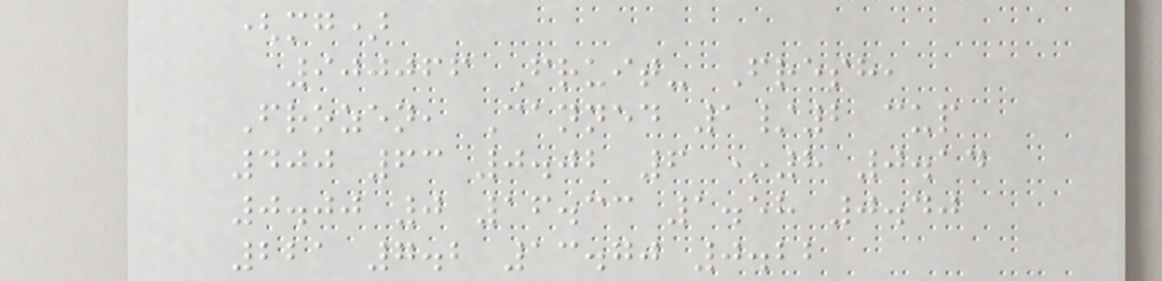(mg)
900066 Fruit- Fresh,
Frozen, Canned 1/2 cup
400 63 0.02 6 *8 0.14
0.00 0 16.33 1.58 0.40
221 7.2 13.70 0.22
